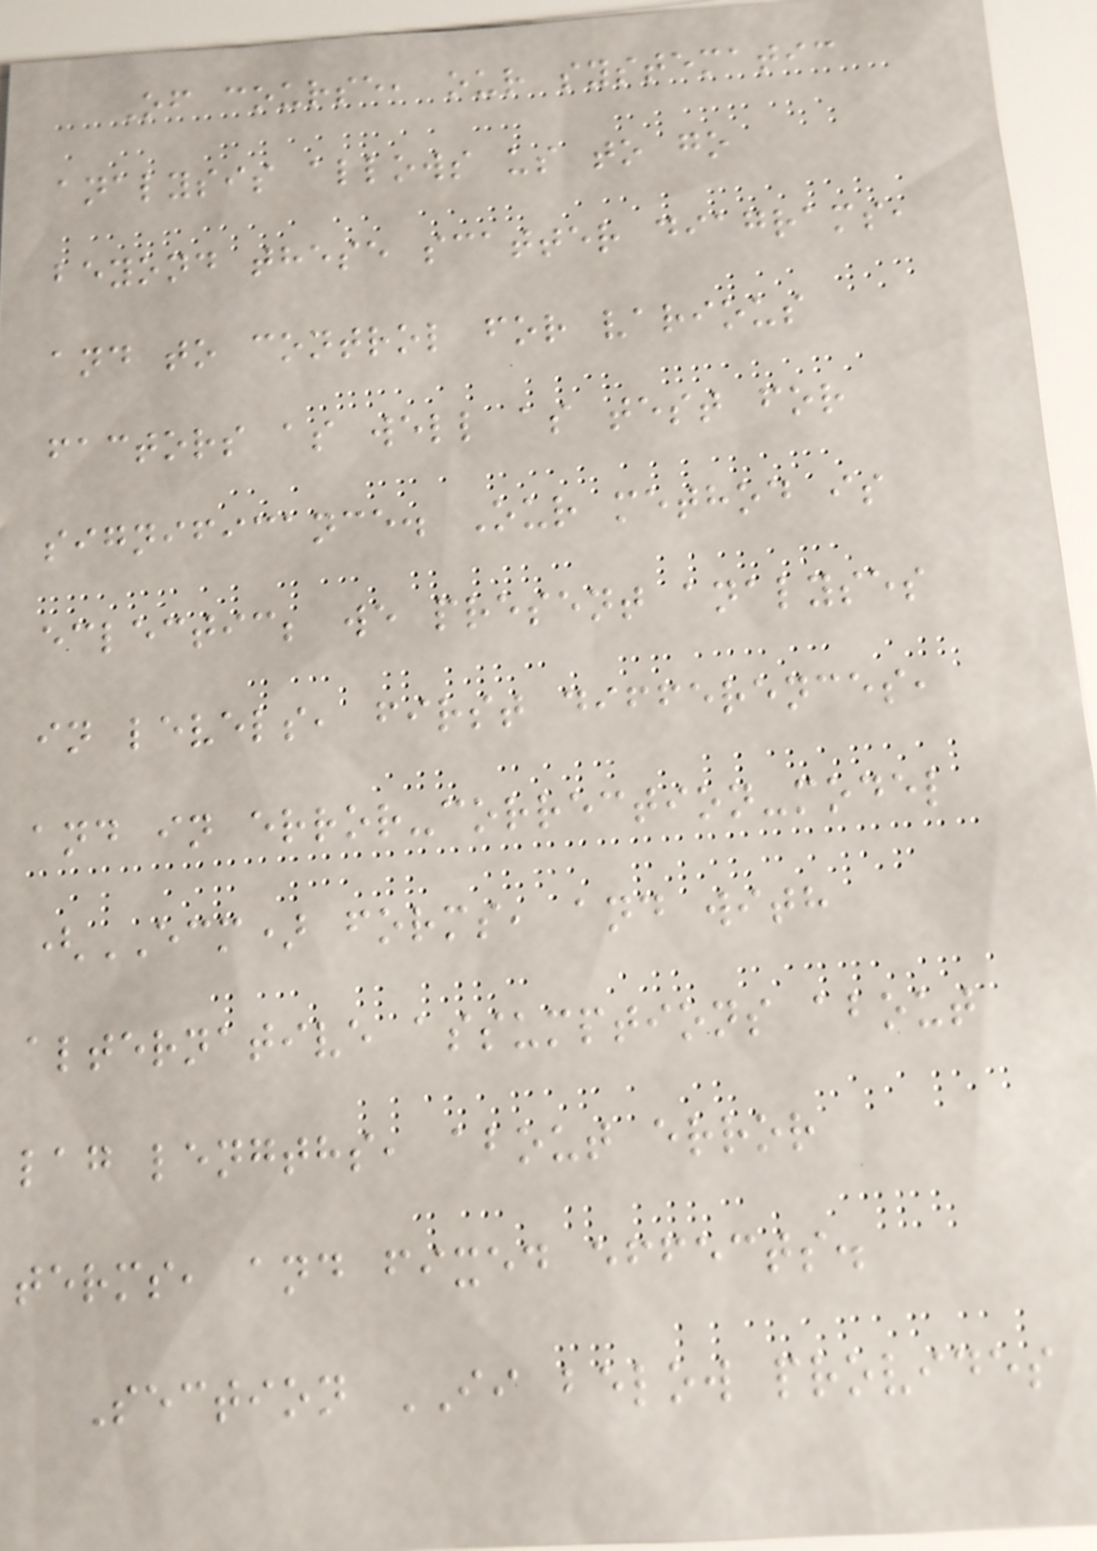Of course, our systematic
analysis allows us to go
beyond these scatter diagrams,
and to control for various
factors as well as test for
significance. Our method is
eclectic; we present analyses
in levels, first differences,
and in error-correction-model
(ECM) forms, and with
alternative assumptions about
lag lengths, about error
terms, and fixed effects.
Section II below provides
